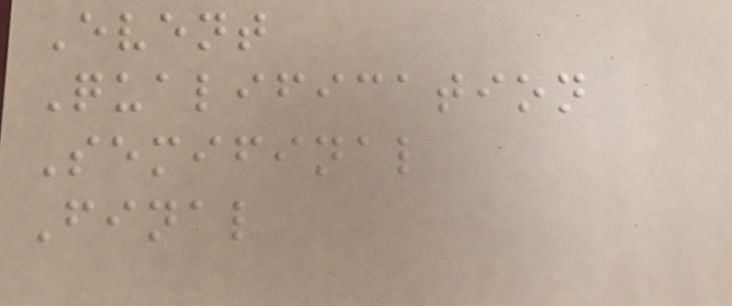Event
Qualification
Semifinal
Final
